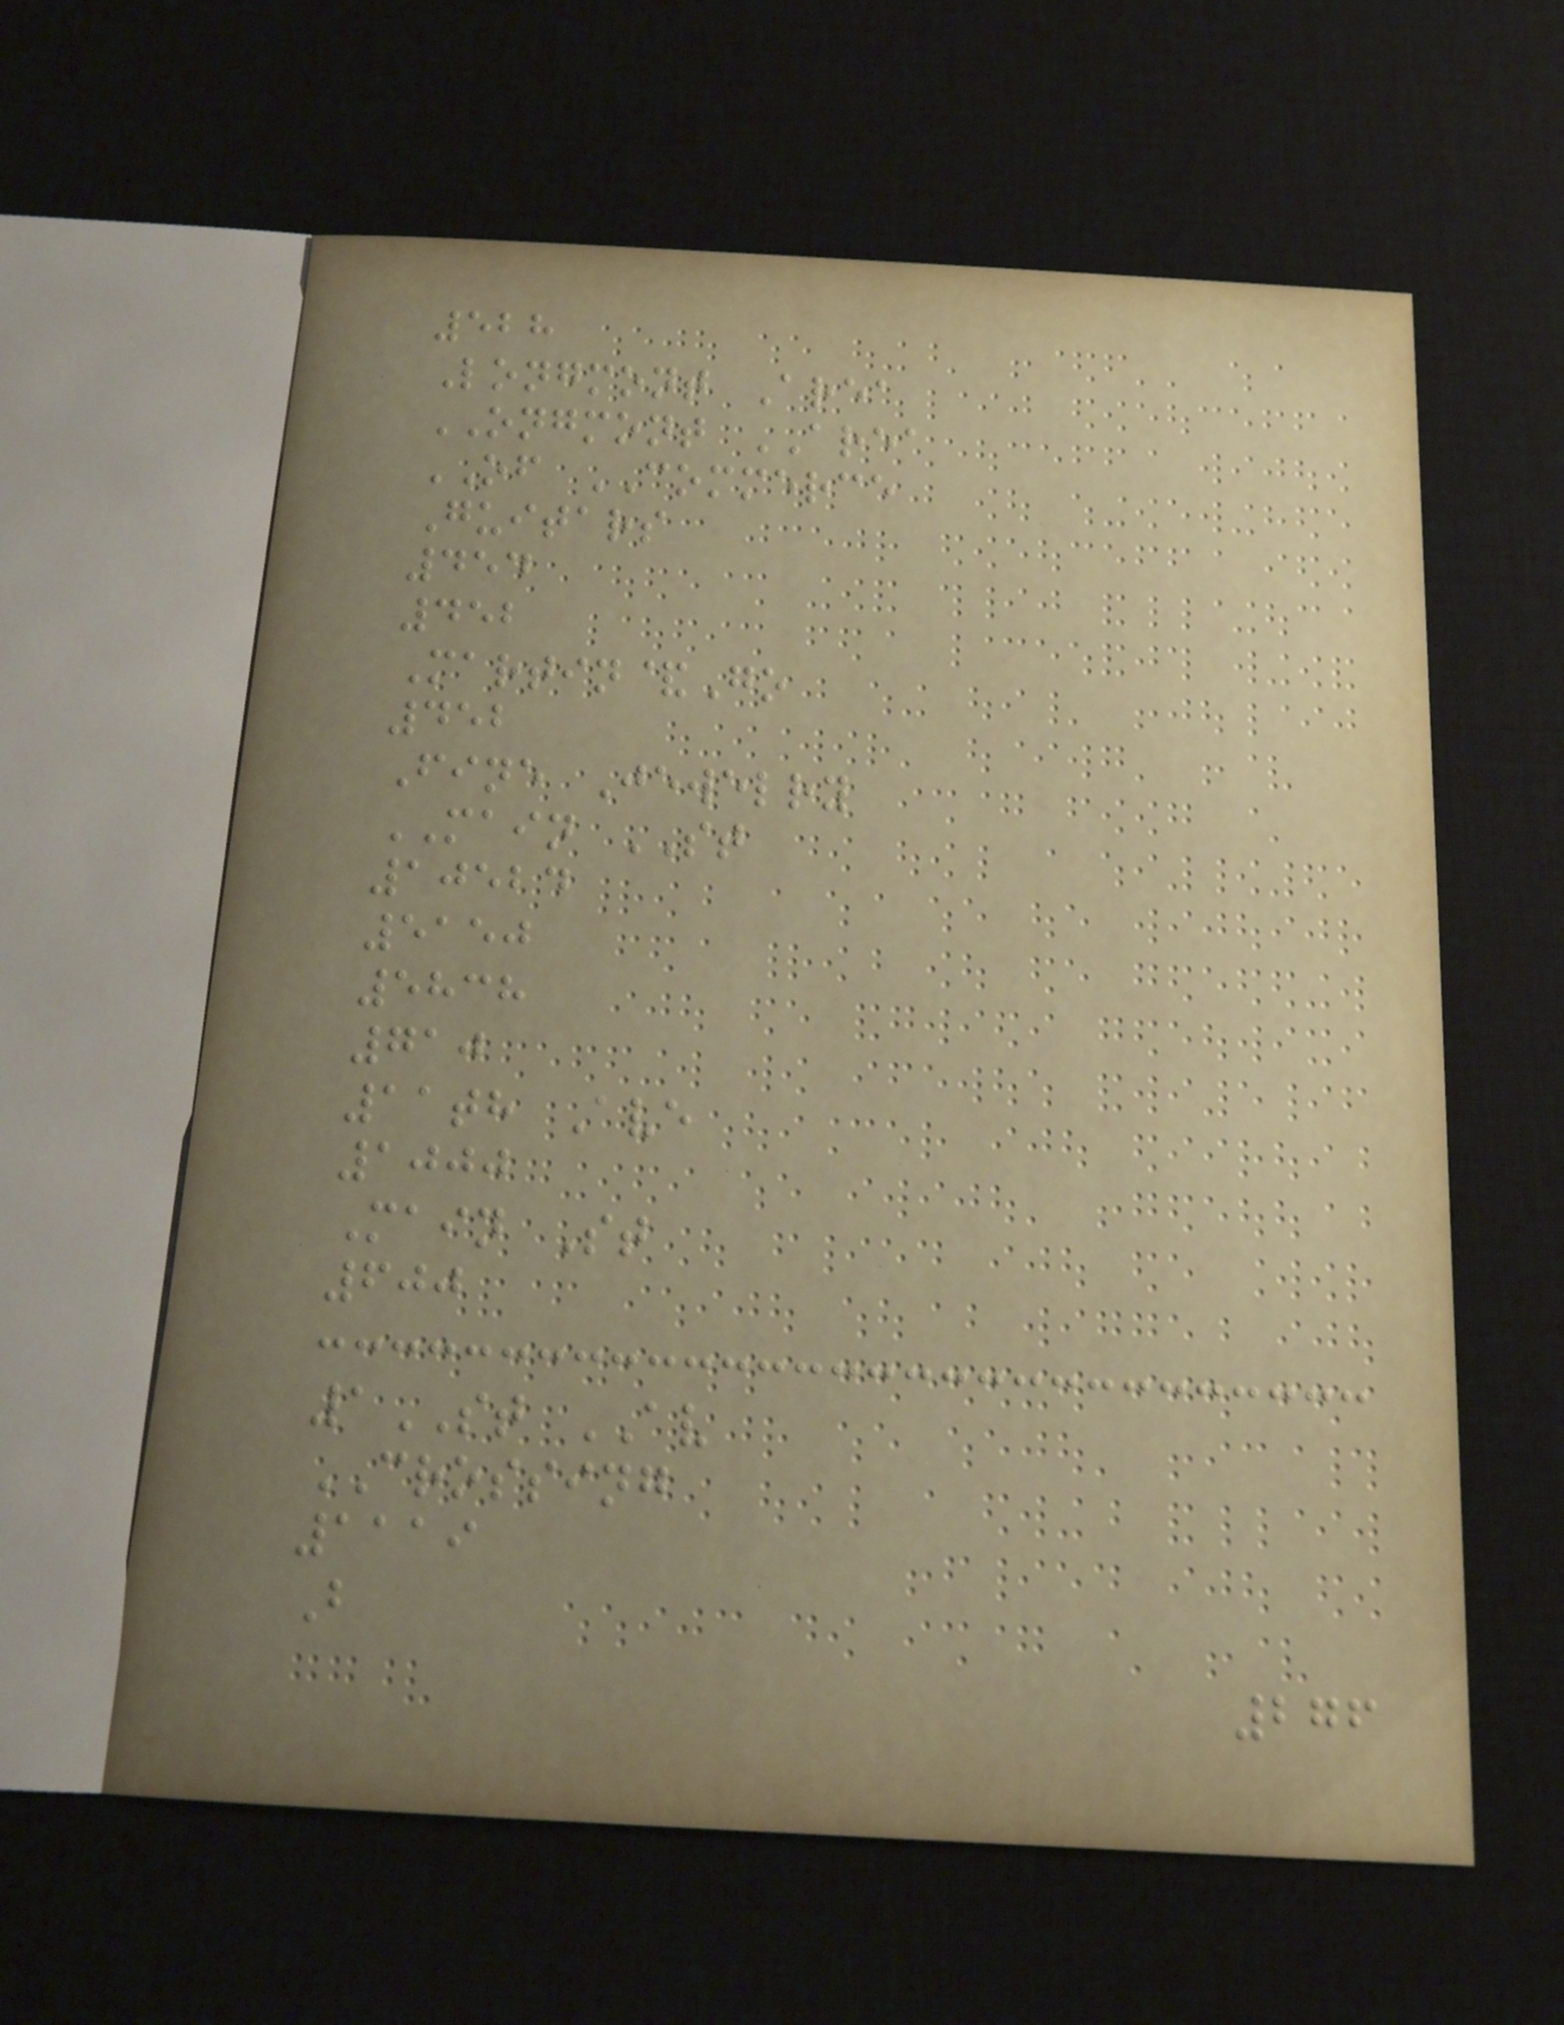528
Longmont Area
ONGMONT AREA
OF COMMERCE
Guitars
454
452
Martin&Go
452
Fine Jewelry
MAIN ST
10524
5150
5838
710
11th Ave
1000
Main St
600
1ST AV
CROSSING
1119
B
276
